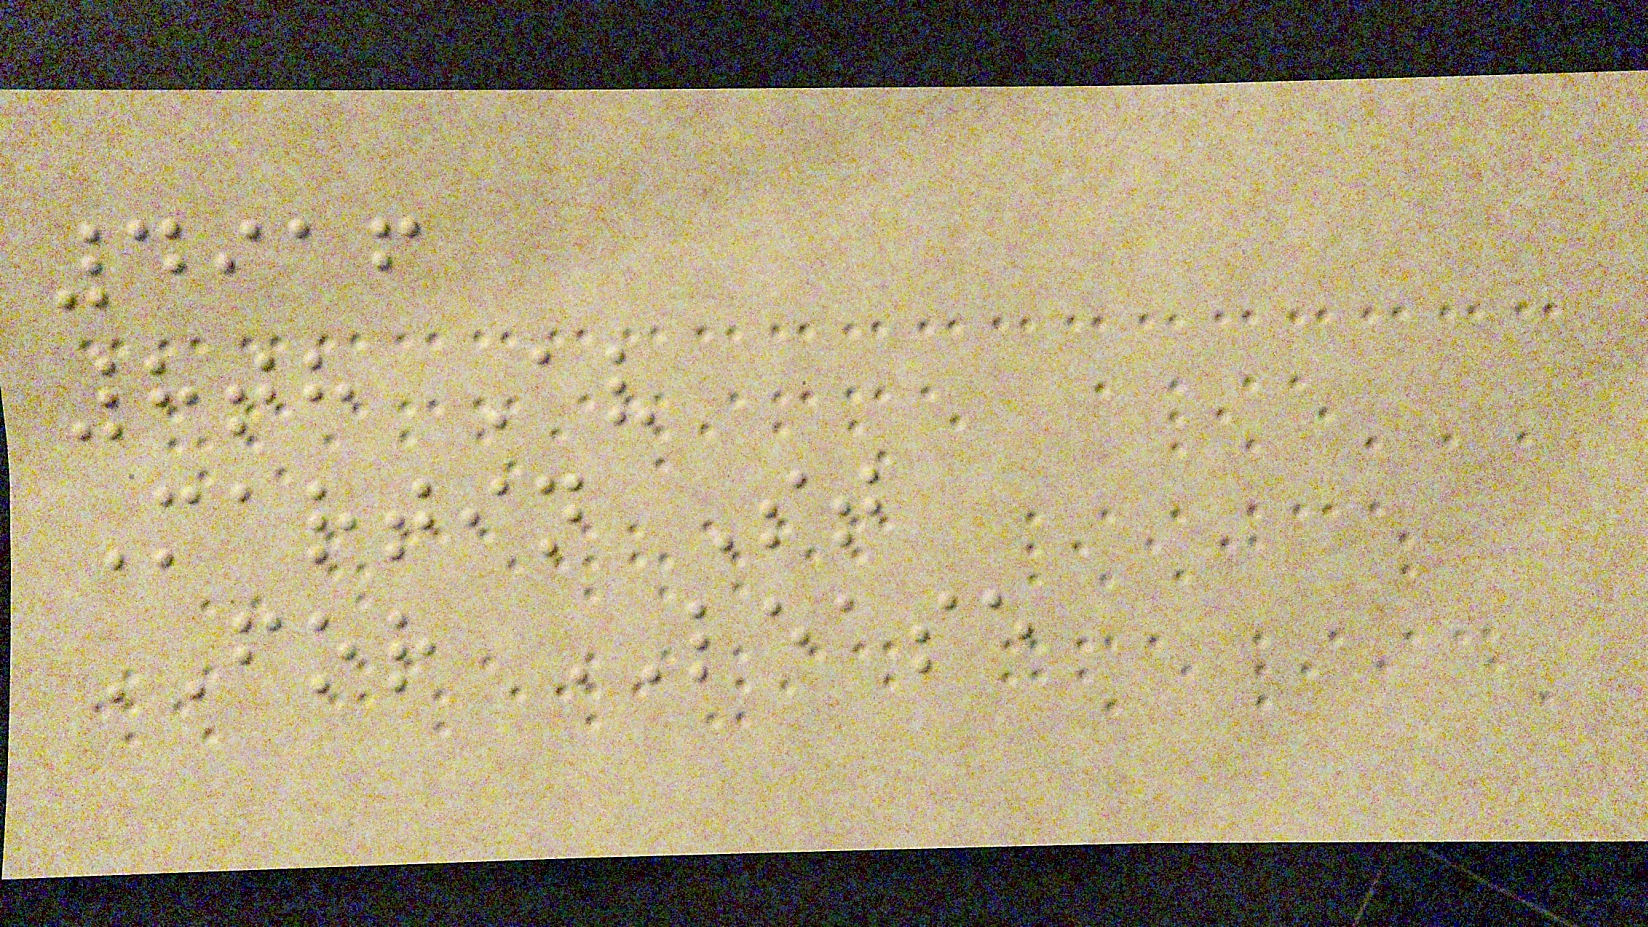4916
8th Av
Martin St
FOR LEASE
